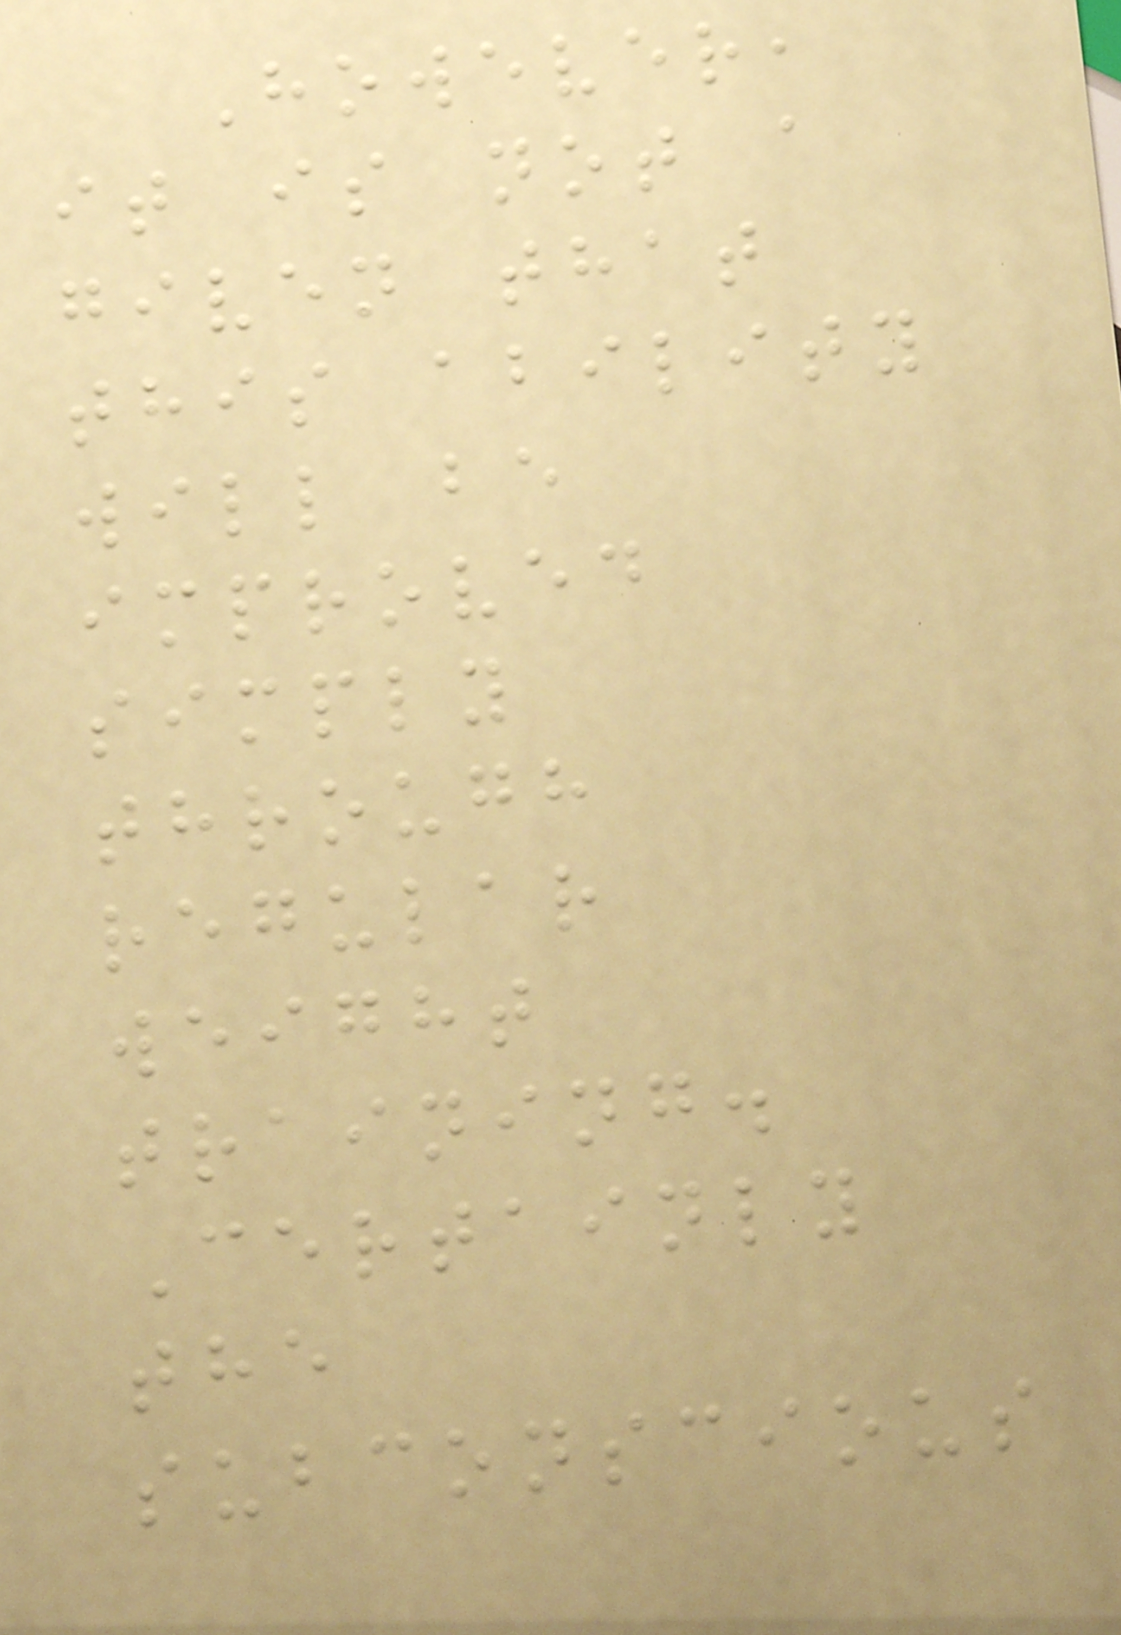However,
it is not a
given that
this ability
will be
improved
simply
through
regular
weight
training.
Certainly
the
subconscious
